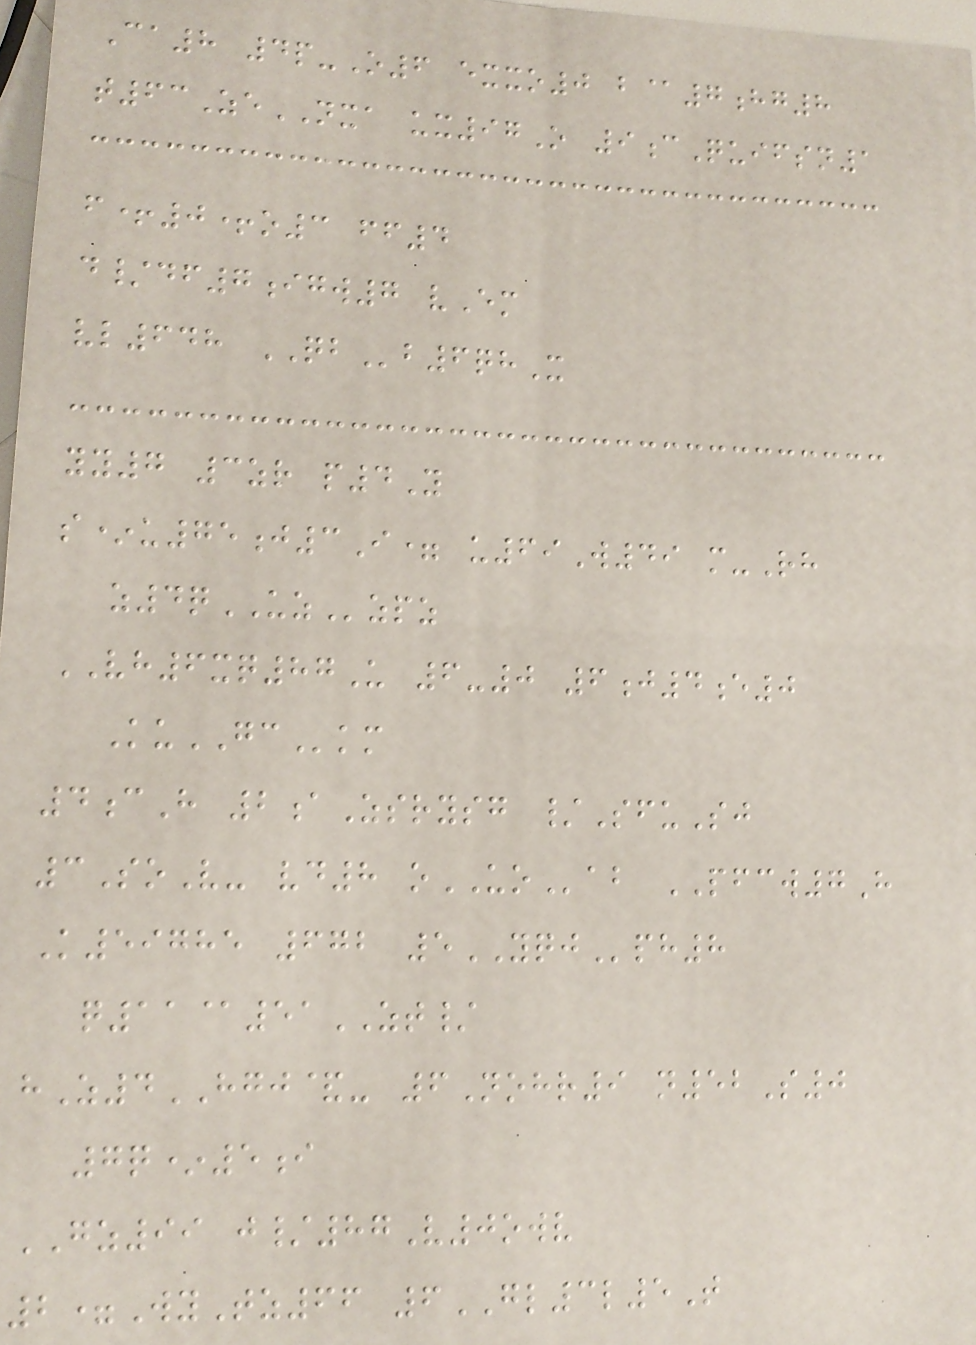Ca8 4p-O6 exxo0 b@7hg8
t63ZeNXA ux97O 9cQuifsn1
f+0+o3 ff4
d/df7igw7 vEm
vl648 QBb6qhX
yy7 3zr p4Y
s*u75j3I= u69W49 m-Rh
z4qUZzpz
VH6xq87U 6-0 6j4e0
KuGCkm
4cH 2aZsrysg /SfuSj
3SoV- vd8 oUOab PFCW7H
K59785 672 5YQJph8
q11@51ZT/
hZ4HGJ&- 6Nohr9 n52S0
7q*5i
GZ99 j/87V0owv
2=WyTz66 6GL3l5T
